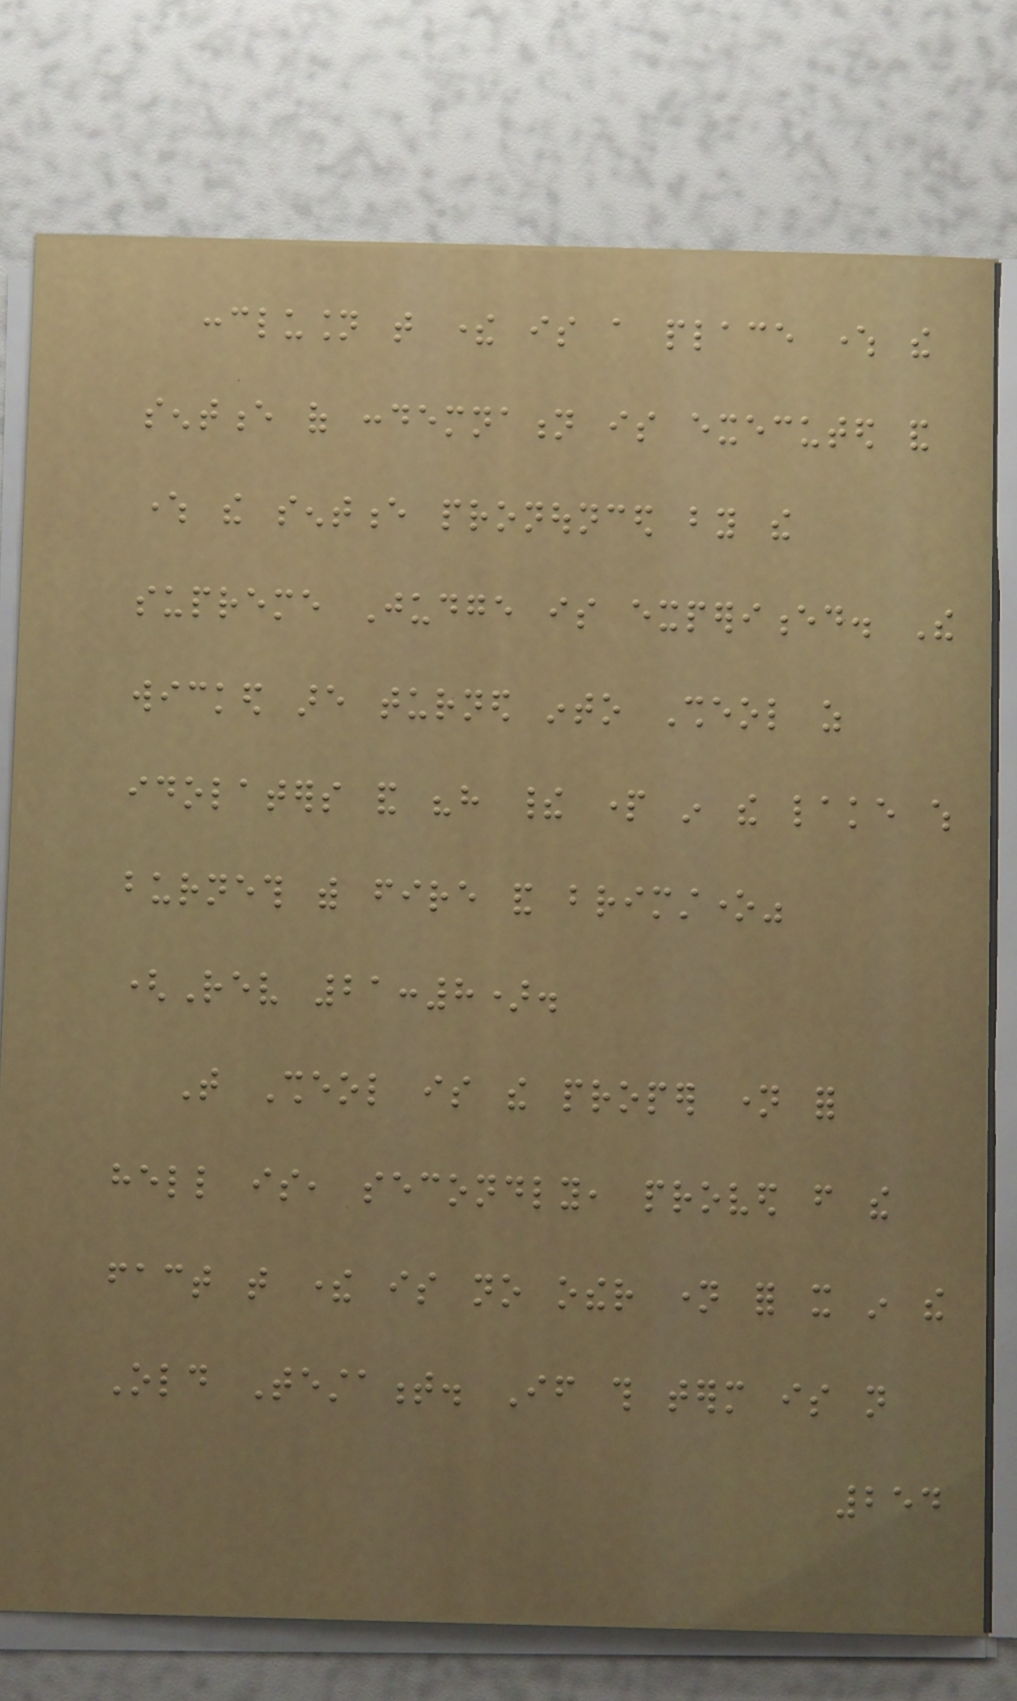conclusion that there is a place where the
sentence of condemnation is executed and
where the sentence pronounced by the
supreme Judge is experienced. The
wicked are turned into Sheol as
idolaters and "have their part in the lake which
burneth with fire and brimstone"
(Rev 21:8).
That Sheol is the proper name for
hell is, secondly, proved from the
fact that there is no other name for it in the
Old Testament. If this term is not
254
